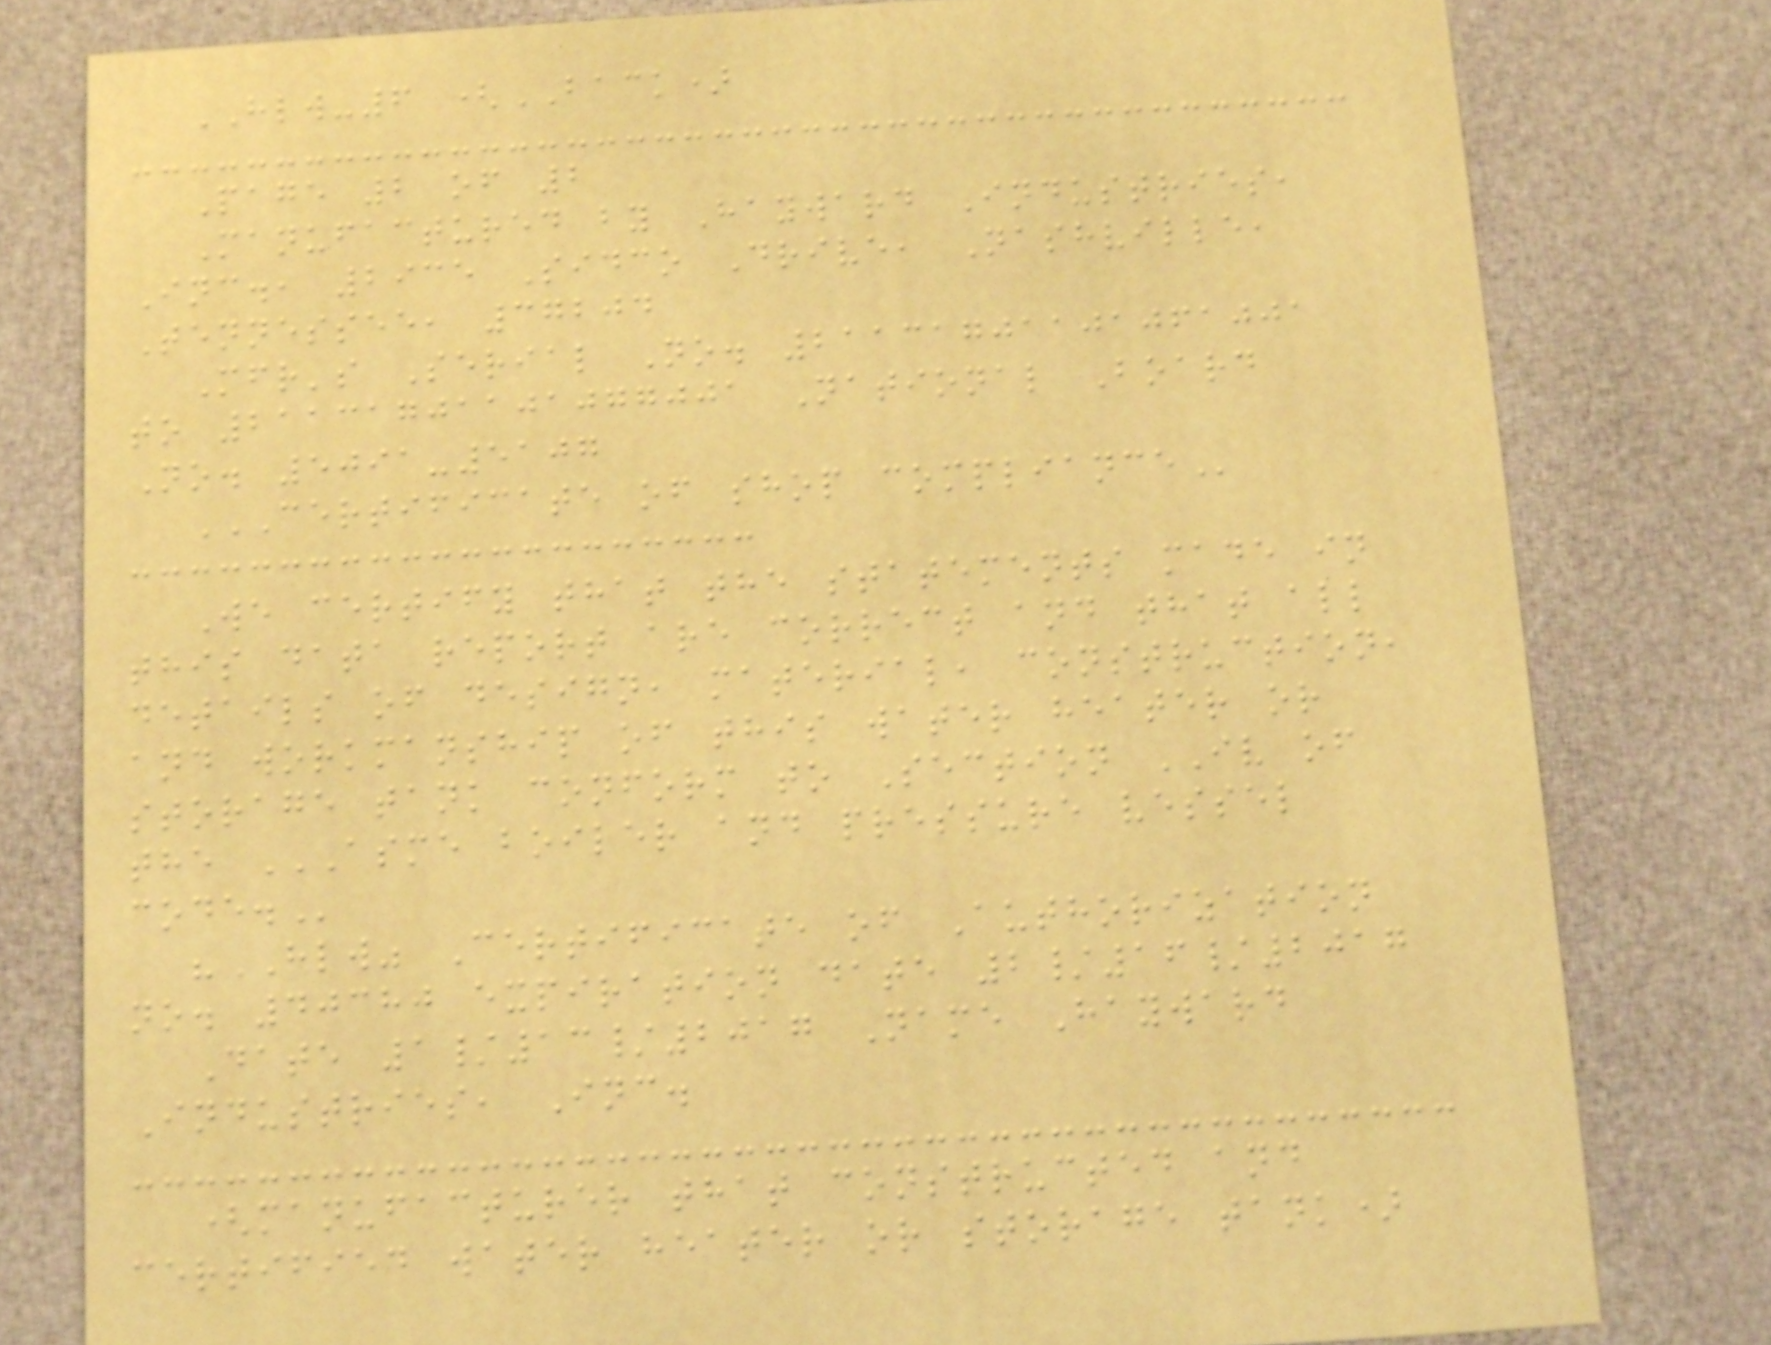HLW-6 (BACK)
Page 2 of 2
Manufactured by Hayward Industries,
Inc., 2935 Sidco Drive, Nashville,
Tennessee, 37204
Mfr's Serial No. 21131701101061001
to 21131701101077001 National Board
No. 5091-5107
CERTIFICATE OF SHOP COMPLIANCE
We certify that the statements made in
this data report are correct and that all
details of design, material, construction,
and workmanship of this water heater or
storage tank conform to Section IV of
the ASME BOILER AND PRESSURE VESSEL
CODE.
"HLW" Certificate of Authorization
no. 40380 expiration date 2/16/2017
Date 1/13/2017 Name Hayward
Industries, Inc.
(manufacturer that constructed and
certified water heater or storage tank)
